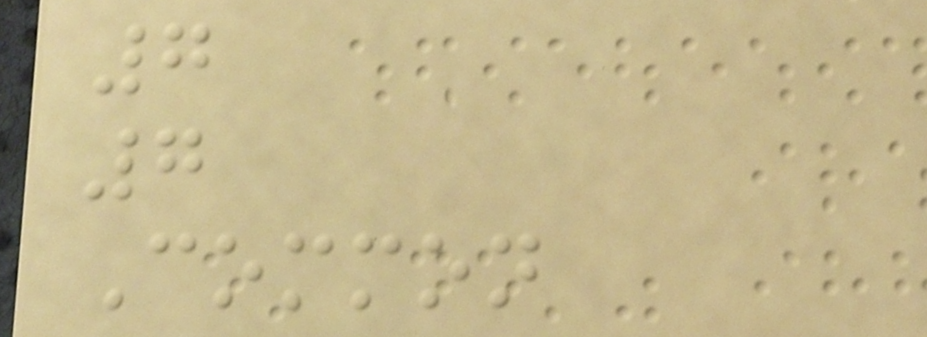7
7
Common
